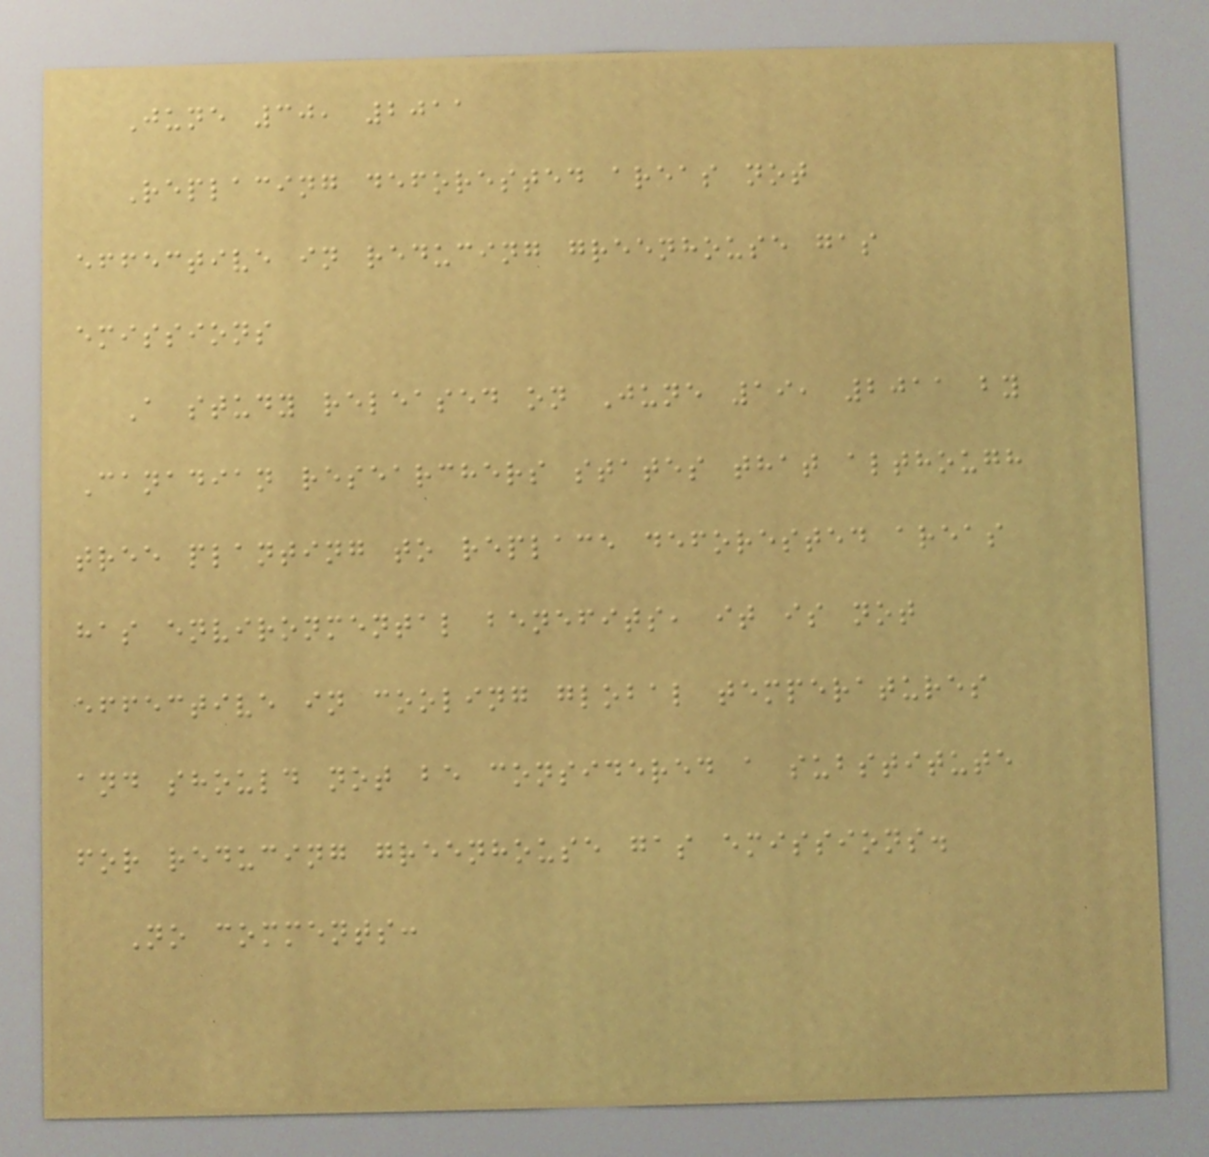June 30, 2011
Replacing deforested areas not
effective in reducing greenhouse gas
emissions
A study released on June 19, 2011 by
Canadian researchers states that although
tree planting to replace deforested areas
has environmental benefits, it is not
effective in cooling global temperatures
and should not be considered a substitute
for reducing greenhouse gas emissions.
No comments:
